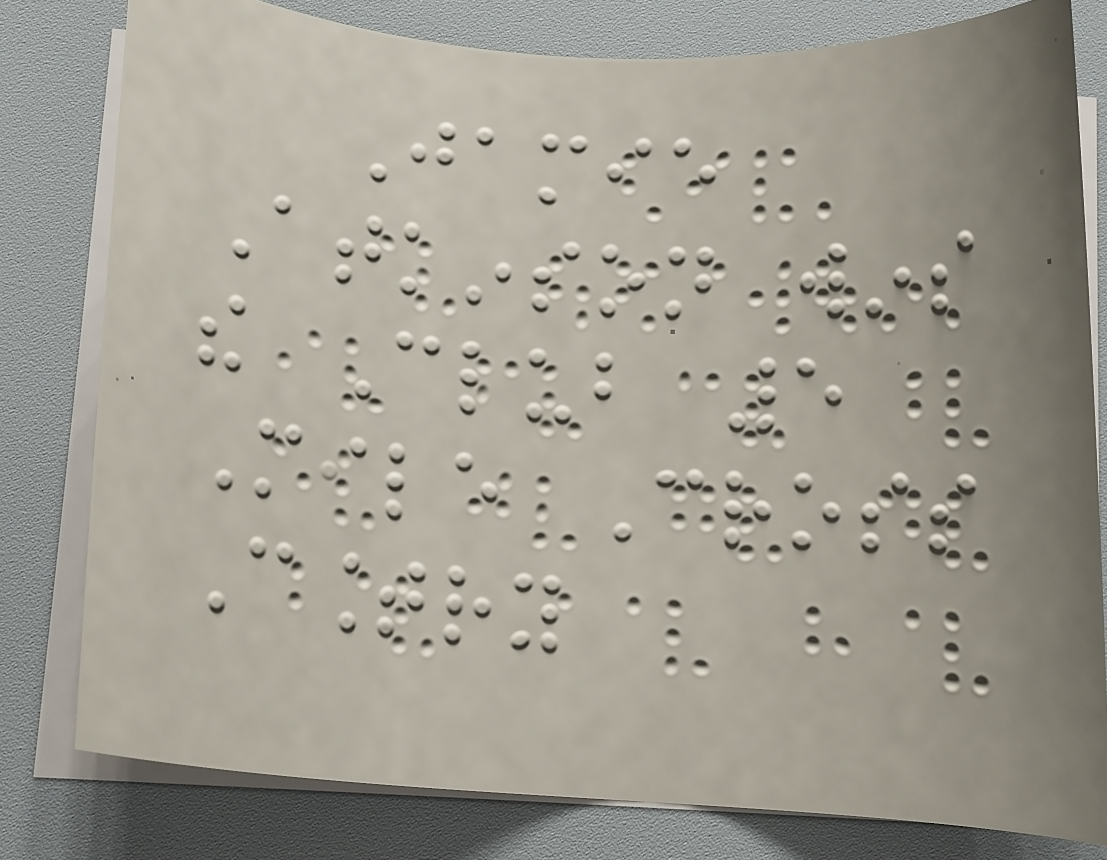Jamie
Atkinson wins
the Club 5
Mile Cross
Country
